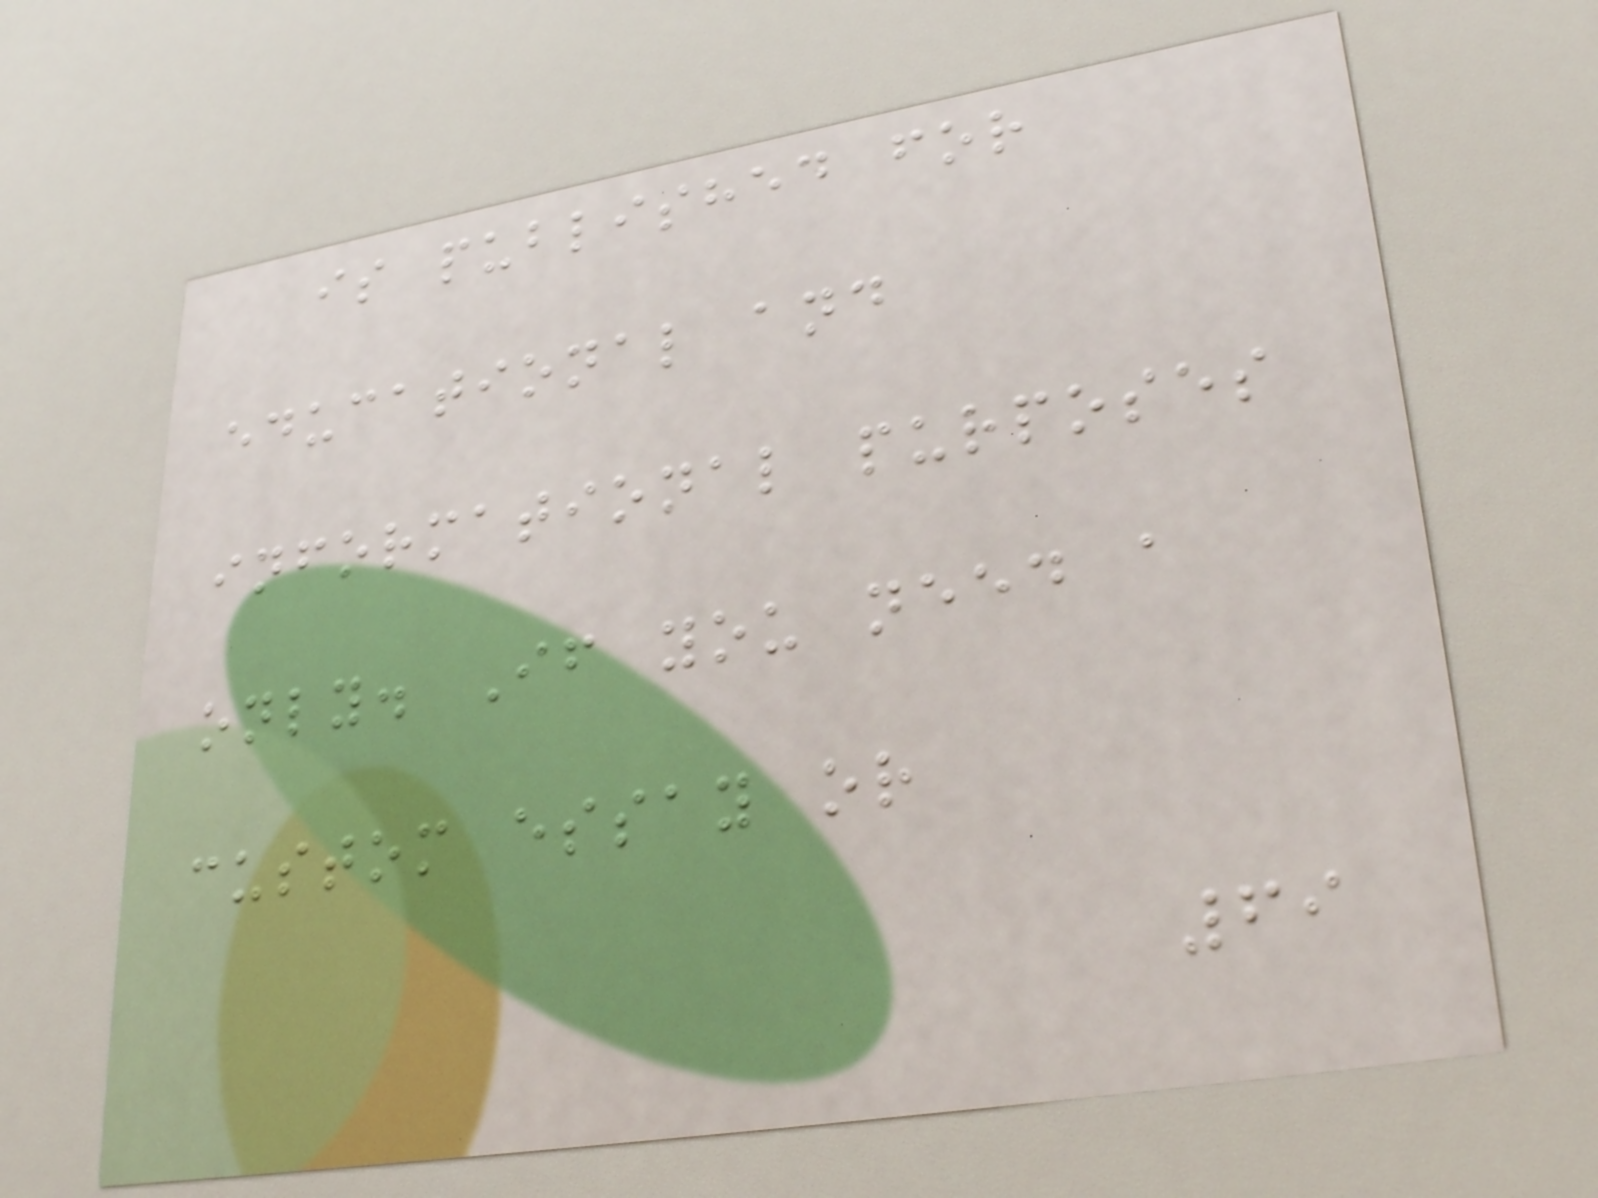is published for
educational and
informational purposes
only. If you need a
custom essay or
69
